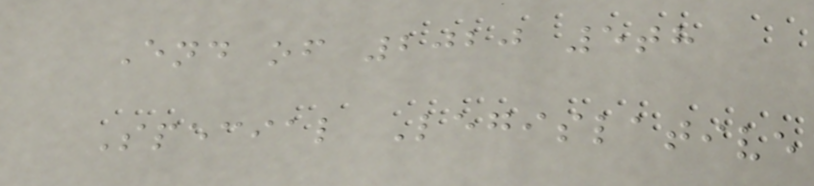End of 2020 5th
Special Legislative
